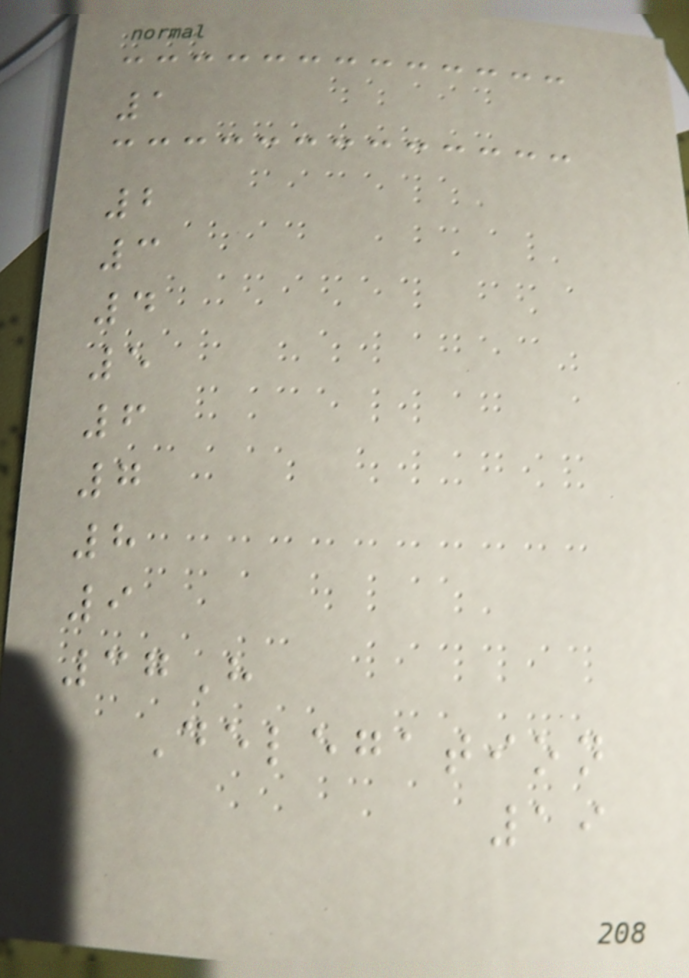1
2
3
4
5
6
7
8
9
37H
Delegation
19
